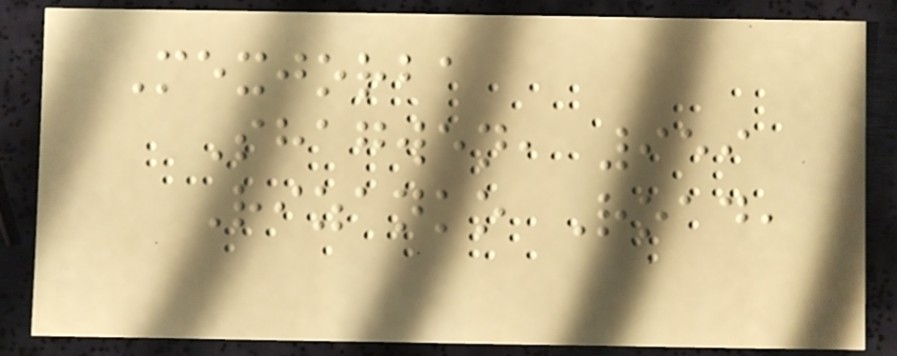Mexjorba
Shagwen, 959
Rizanko Road,
